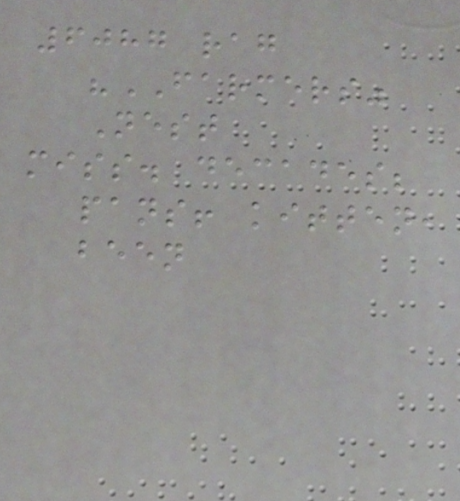6087 rag
"FARMERS"
Nest
miss. decades;
pans! kitten,
been
